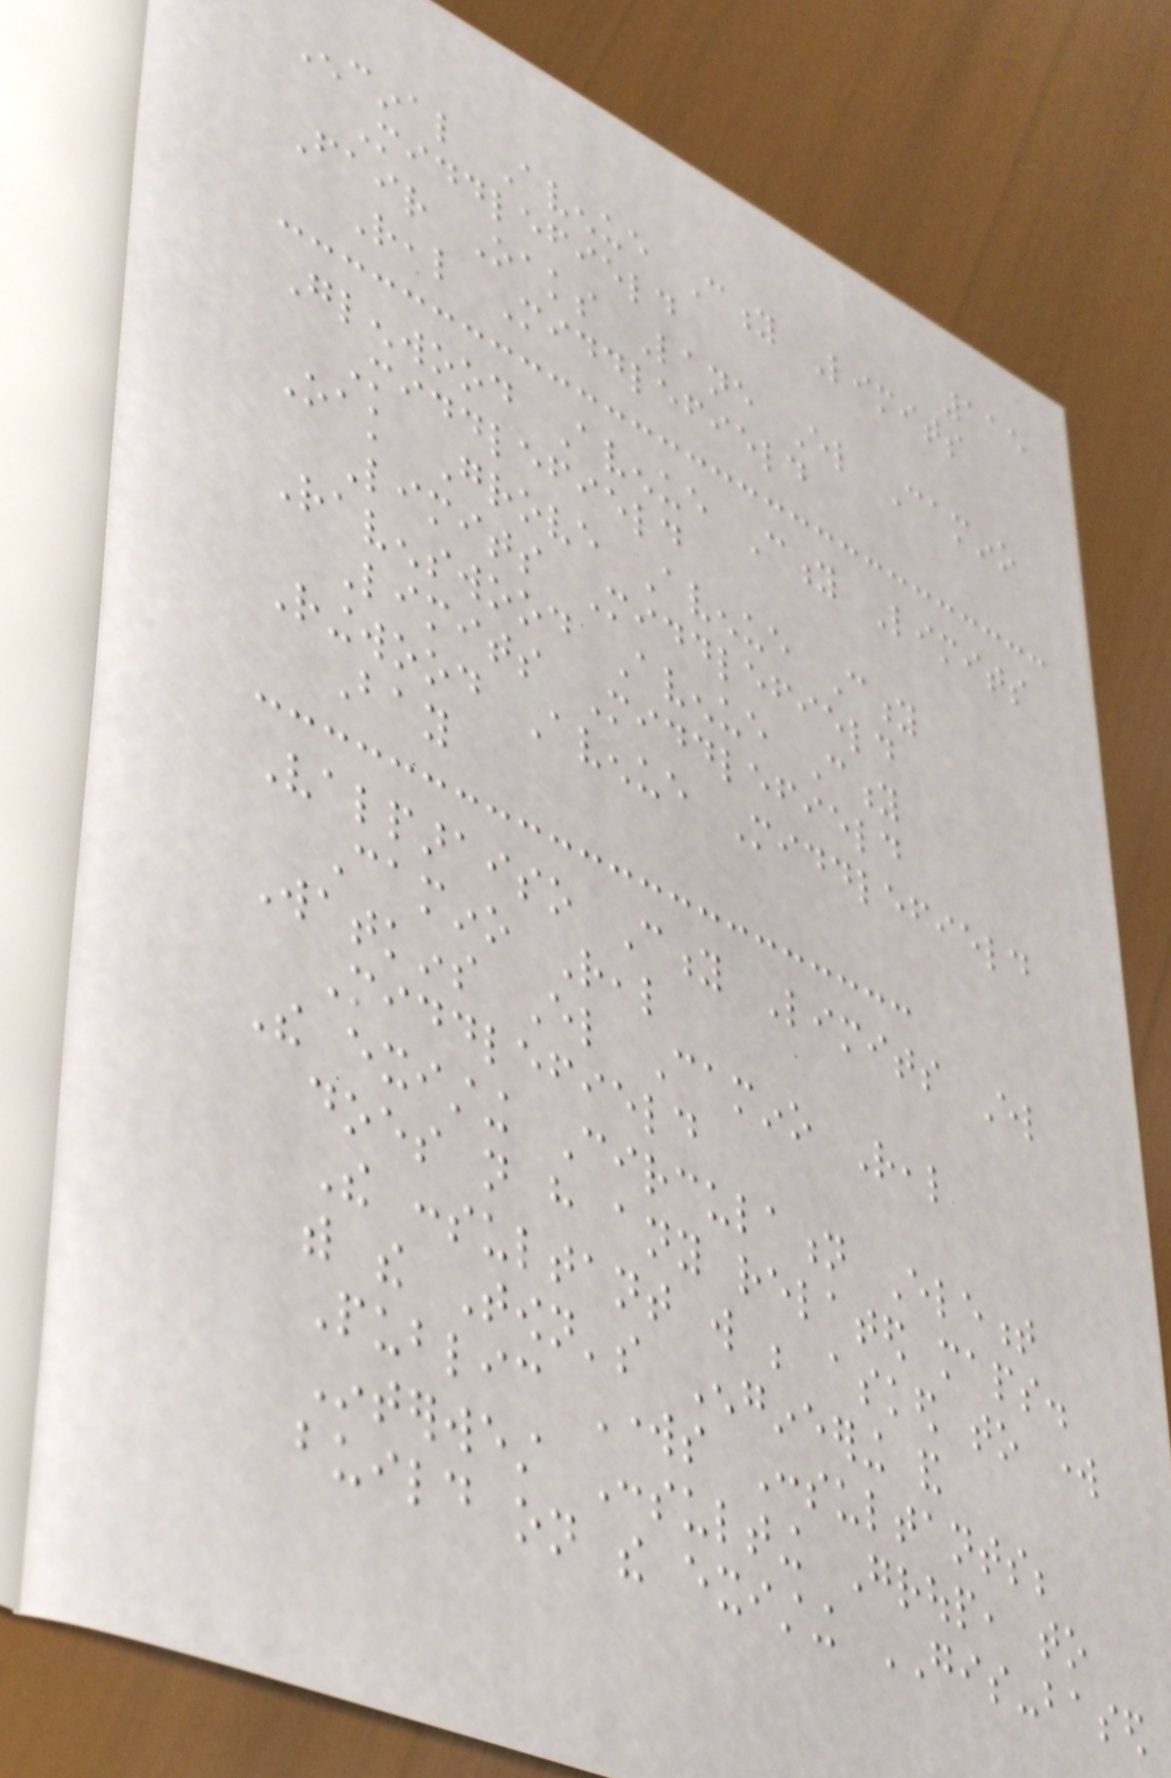115
Encinal Avenue City Limits
Middlefield
Fair Oaks Lane El Camino
Real Middlefield
Glenwood Avenue City Limits
Middlefield
Oak Grove Avenue City
Limits Middlefield
Ravenswood Avenue City
Limits Middlefield
Ringwood Avenue Middlefield
Bay
Valparaiso City Limits El
Camino Real
Watkins El Camino Real
Middlefield
The existing Circulation Element
does not have any related maps.
The consultant will be asked to work
with the Town's Engineering and
Public Works Consultants;
Interwest Consulting Group, to
build on the existing GIS-based
